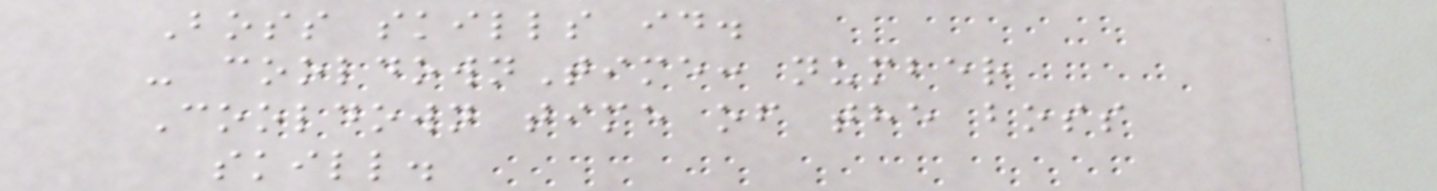Boss skills id.
- cooldownTime: number
Cooldown time of the boss
skill.
